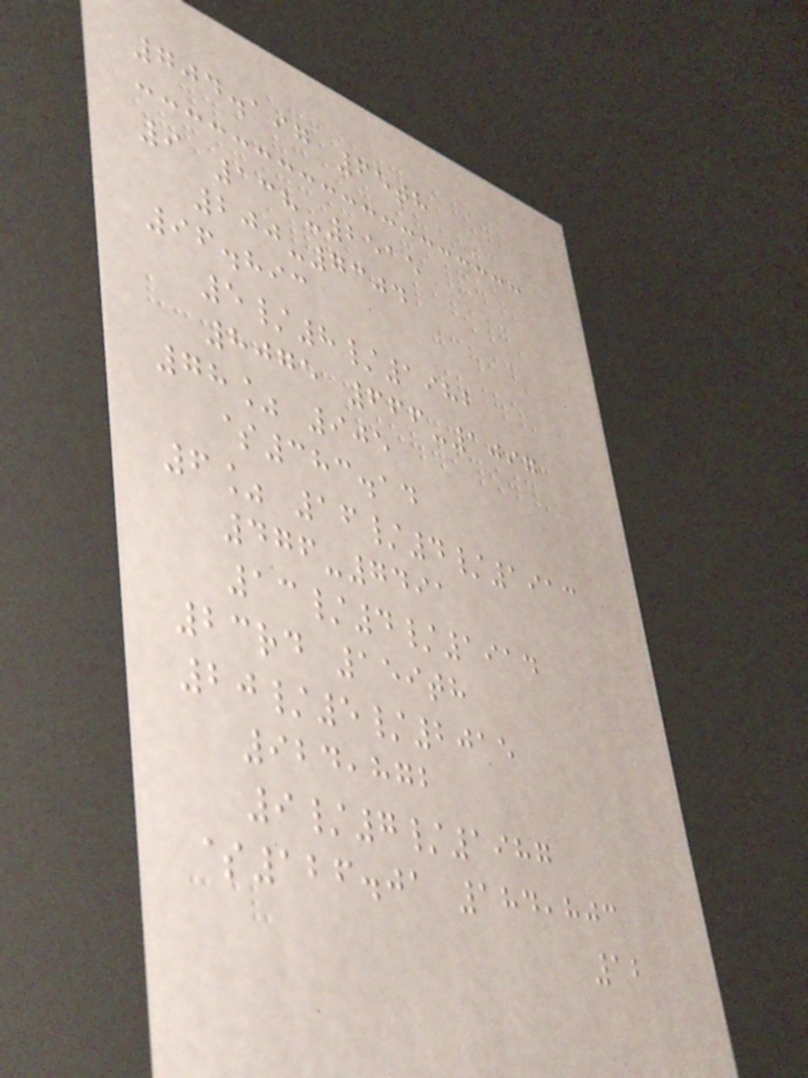704.197 65th
9 138-2515
200-7304
96.893
5/8/1982
8075 666-1097
78% 905
$383.14
6% 16/4/1913
476-7491
13/4/1914
23rd 159th
20/5/2015
924,872
9/7/1987
$126.01 184,803
12
